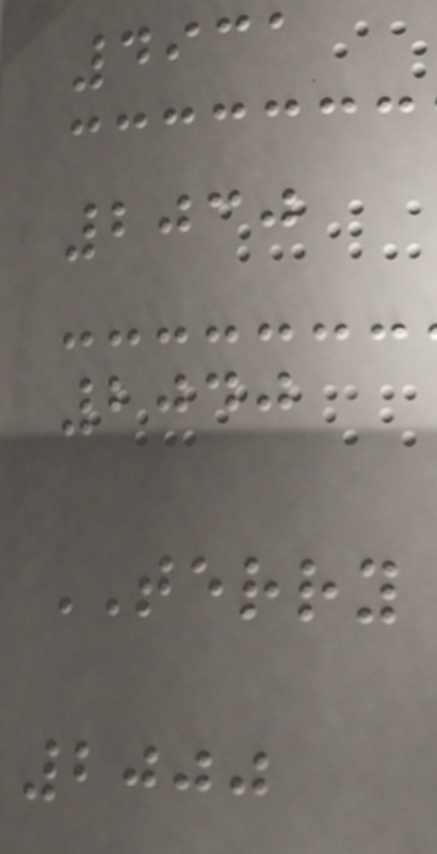4931
2030
2040
TERRY
2000
